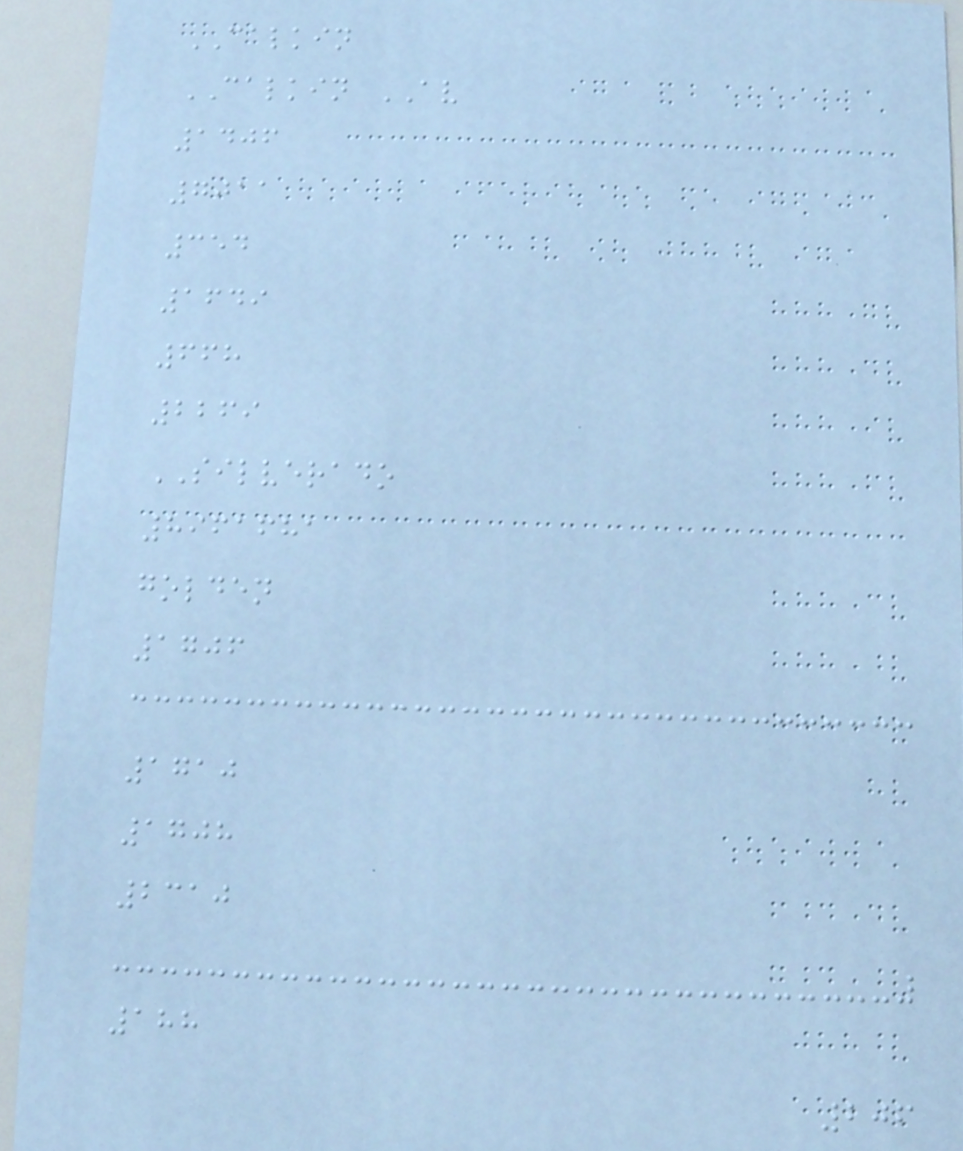CALKIN
CALKIN AV
1406
7011
354
1649
668
2269
SILVERADO
8961681
golden
1706
1710
1708
2310
188
206
